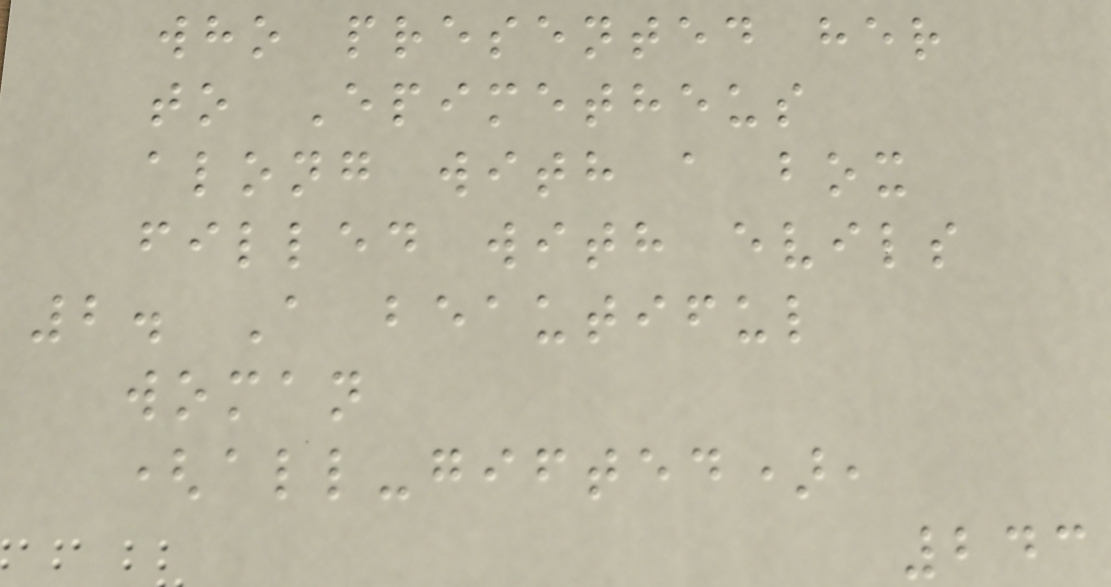who presented her
to Epimetheus
along with a box
filled with evils
2. A beautiful
woman
(all-gifted),
243
